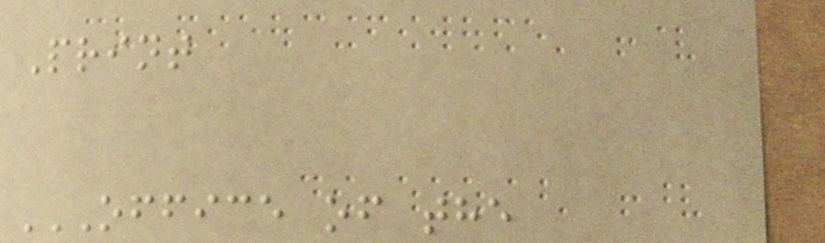Print
OFFICE OF THE
